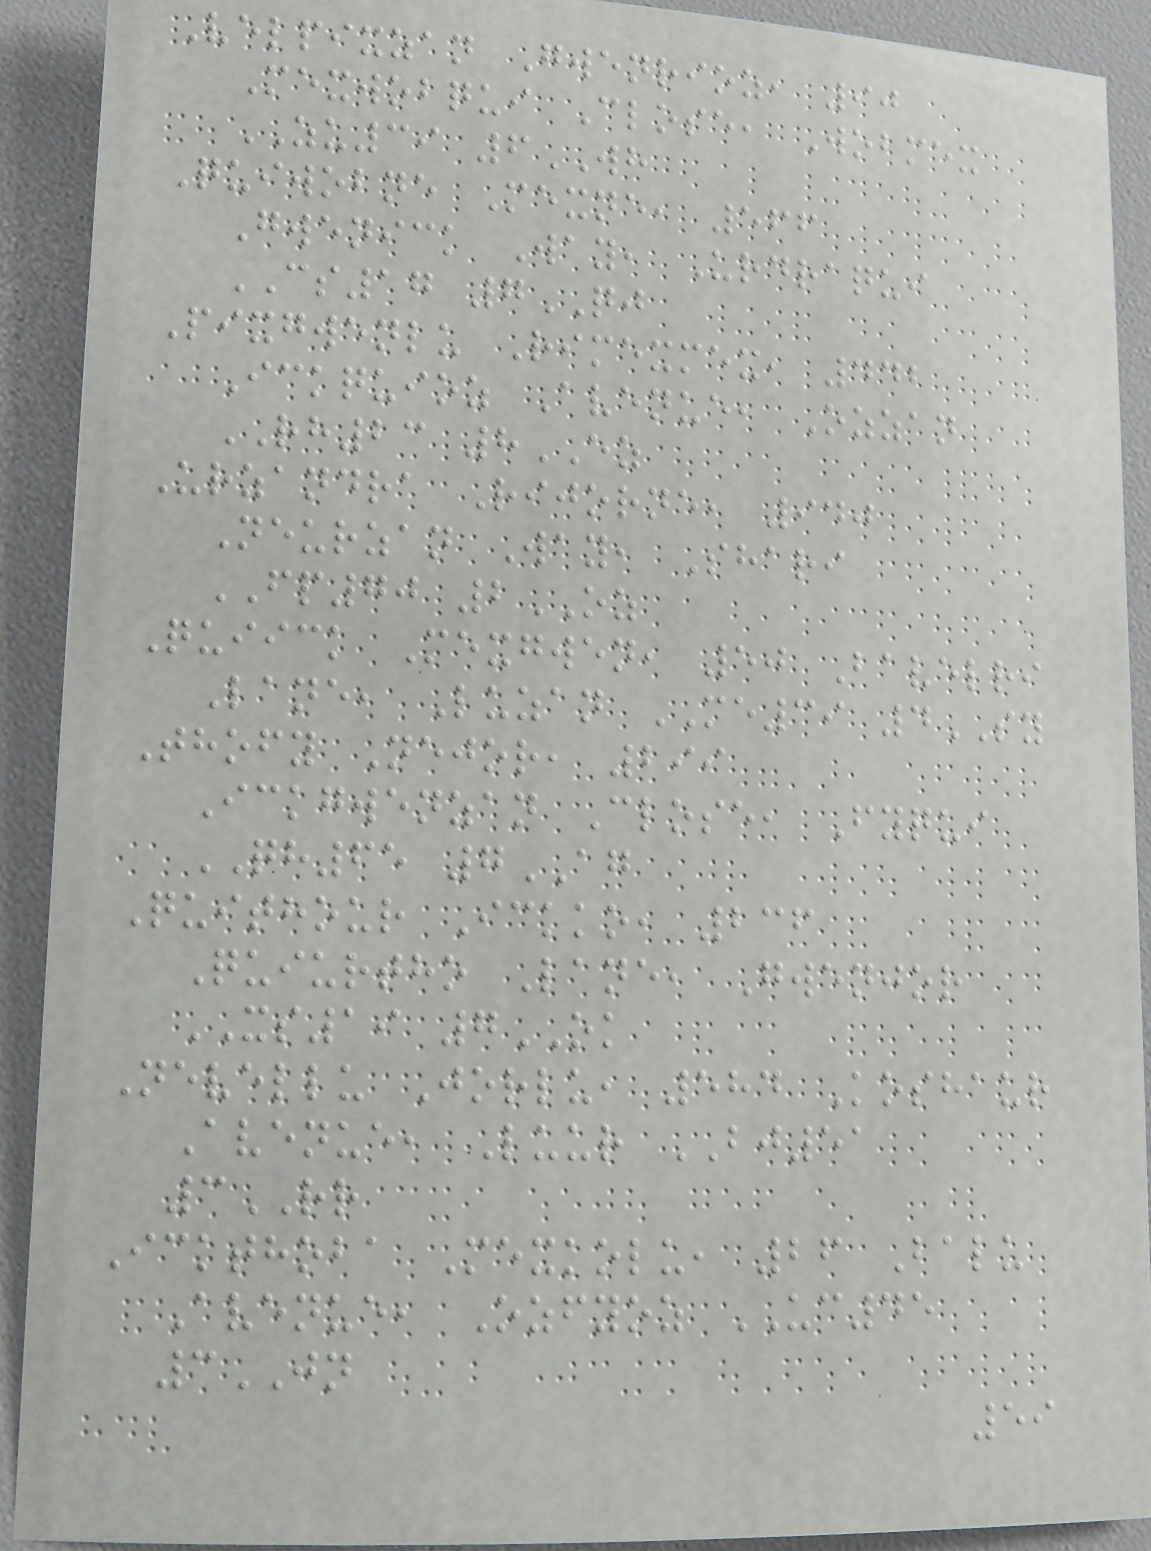Velpixzan Gwenrioz, 90
Mexwobqui Close, Wobmex
ZU39 6WH
Quiwobne Mexne, 566
Gwenick Way, Urdraqui
CS17 7QJ
Pixgwenlu Rimexmex, 442
Ickquioz Avenue, Ozzan
RH23 8EZ
Urzandra Rijorne, 940
Neurzan Way, Shari
FP70 2OZ
Quiick Mexgwen, 50 Bavelri
Lane, Luzan ME39 4SY
Thofy Nejor, 299
Ickgwenzan Close, Fyqui
QH65 7AG
Quithour Ickko, 236
Quiurtho Lane, Gwenjor
XS19 7OK
Nevellu Jorlu, 584 Koshaur
Avenue, Luur BJ51
3RR
Ickthoba Mexkolu, 26 Balu
Avenue, Ozfyoz UC45
3JN
59
